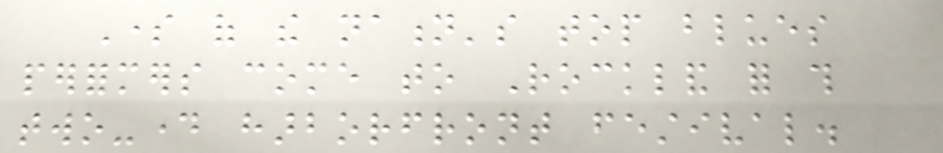Some of the nation's top blues
performers come to Rockland for this
two-day harborfront festival.
